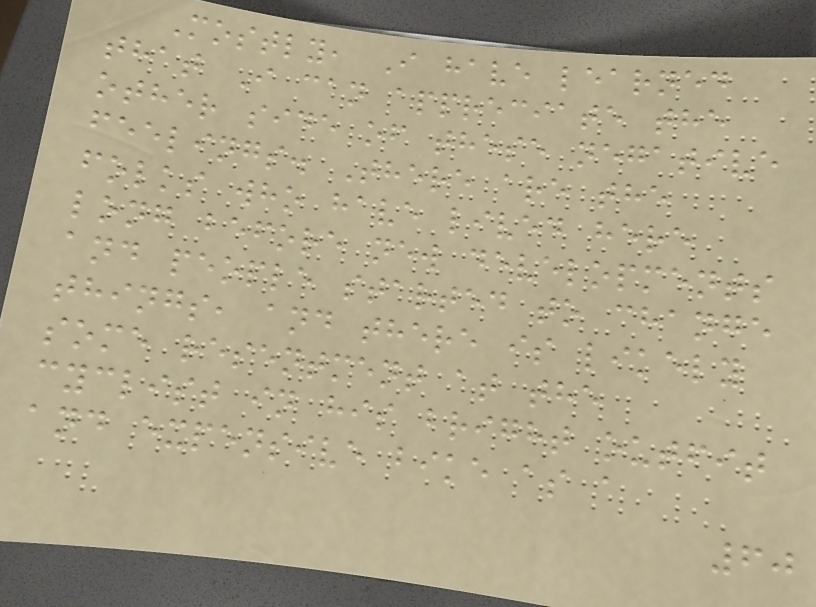Mostly, I have learned
that I can appreciate the
other side of these negative
feelings. There are the
folks who have lived here
long before new developments
and people started to change
things, and there is likely
some resentment at the
cyclist in his bright outfit
and expensive bike as a
60
